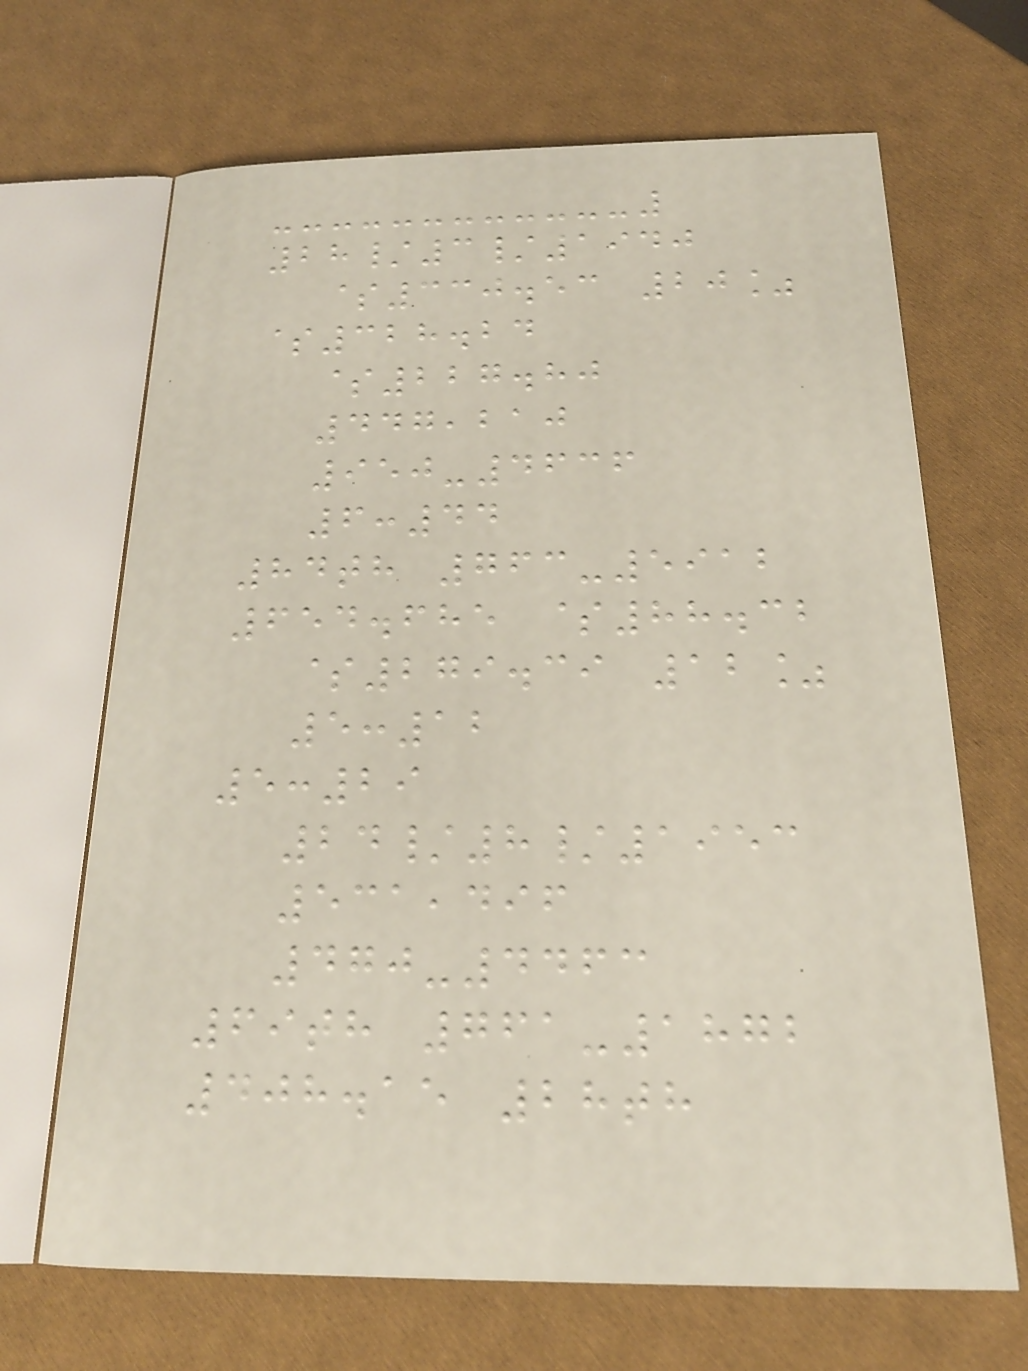28/3/1940
$330.53 20%
$328.24
$227.80
447,210
950-4636
6:44
84th 763-5912
654.685 $88.32
$279.39 12%
5:12
5:29
24/8/1953
531,496
470-4463
69th 761-1872
408.15 28th
